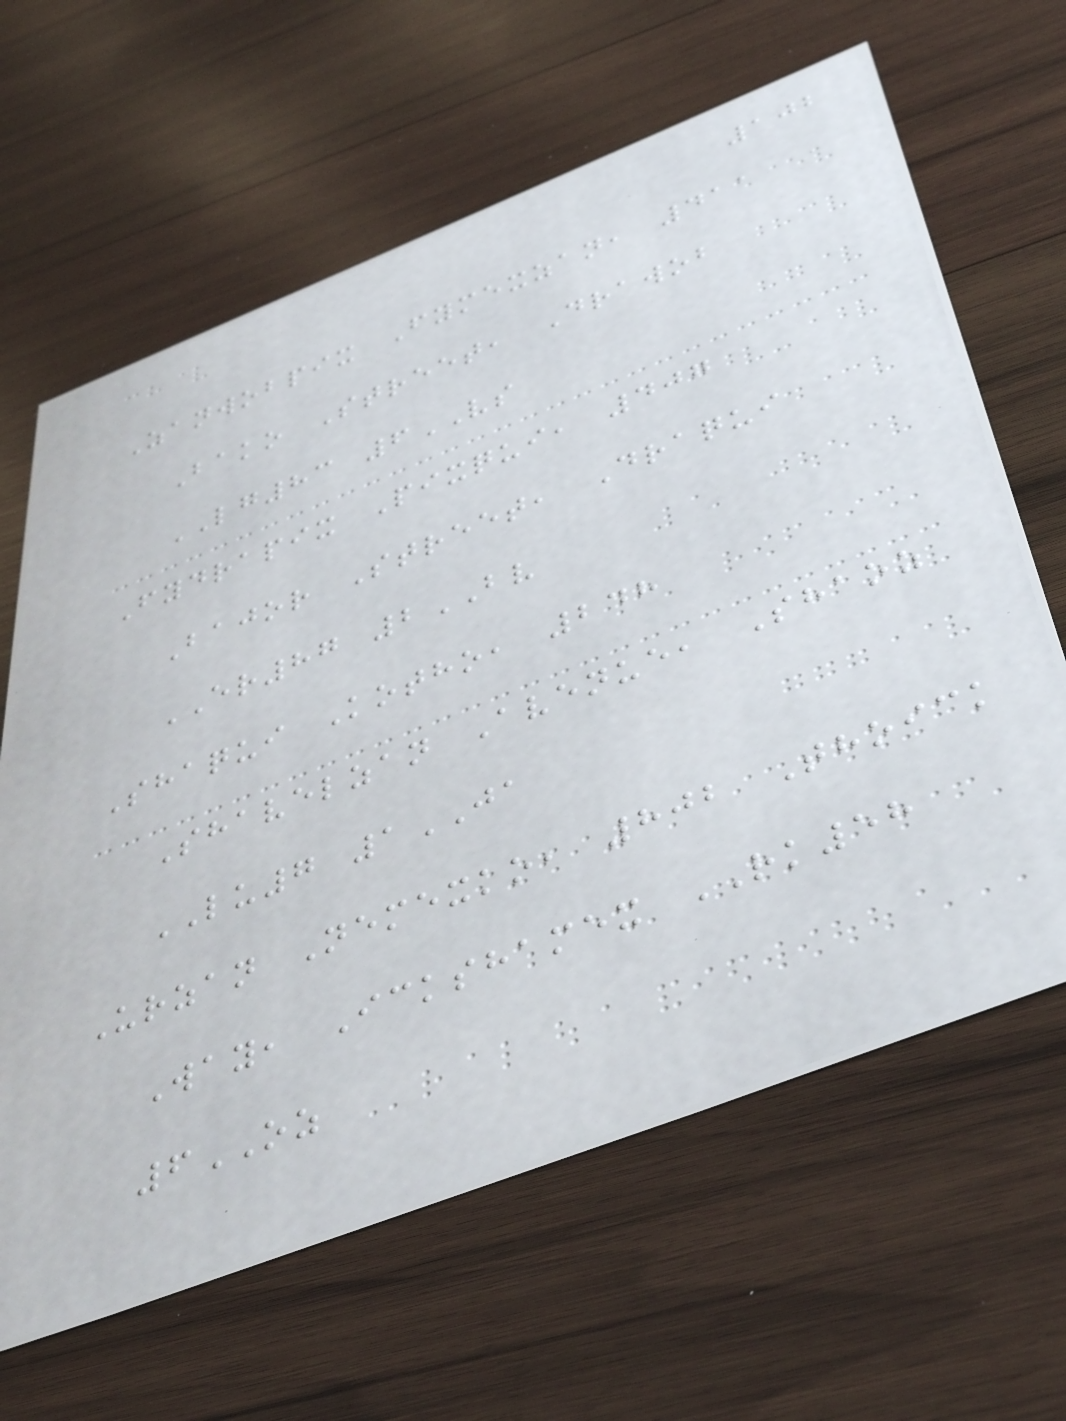102
Zanwobpix Fymexzan, 411
Bako Street, Drawob
LG83 6VS
Fydrapix Pixqui, 407
Bajor Street, Draqui
ER87 2BV
Shaqui Kotho, 248
Shavelzan Avenue, Shaoz
LU7 1JA
Urzan Nemexko, 802 Thoick
Way, Ickshamex RK58
6OZ
